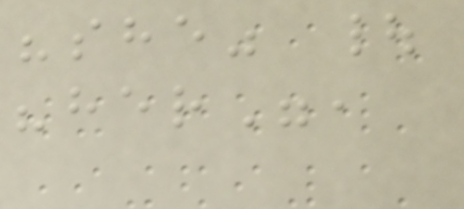"she" |
"her",
